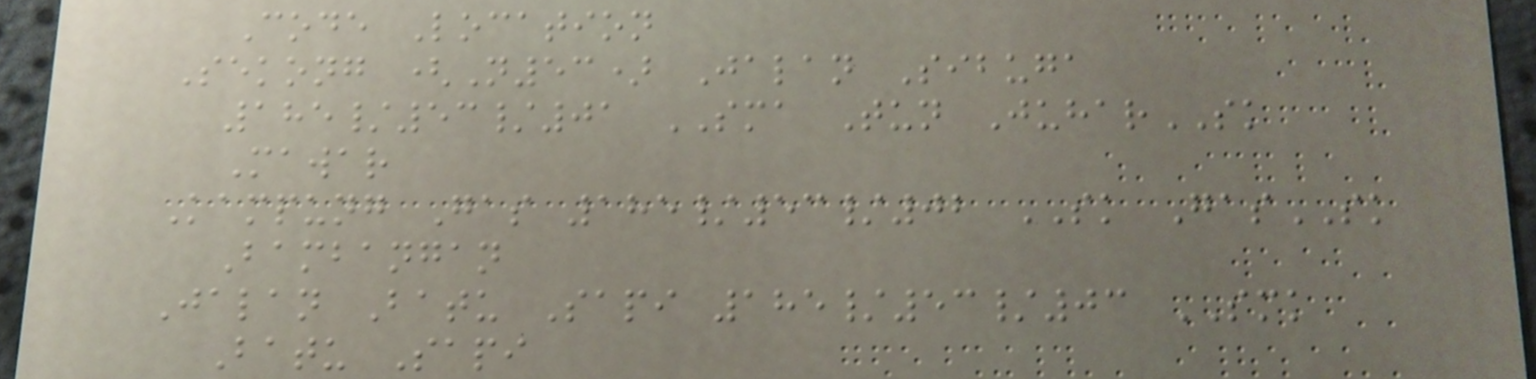Code Location
Sekong (N53) Jalan Sibuga
185/53/01 SMA Tun JuharSK
Mawar
Kampung Gas 185/53/02 SK GasSK
Bambangan
Jalan Batu Sapi 185/53/03 SMK
Batu Sapi
